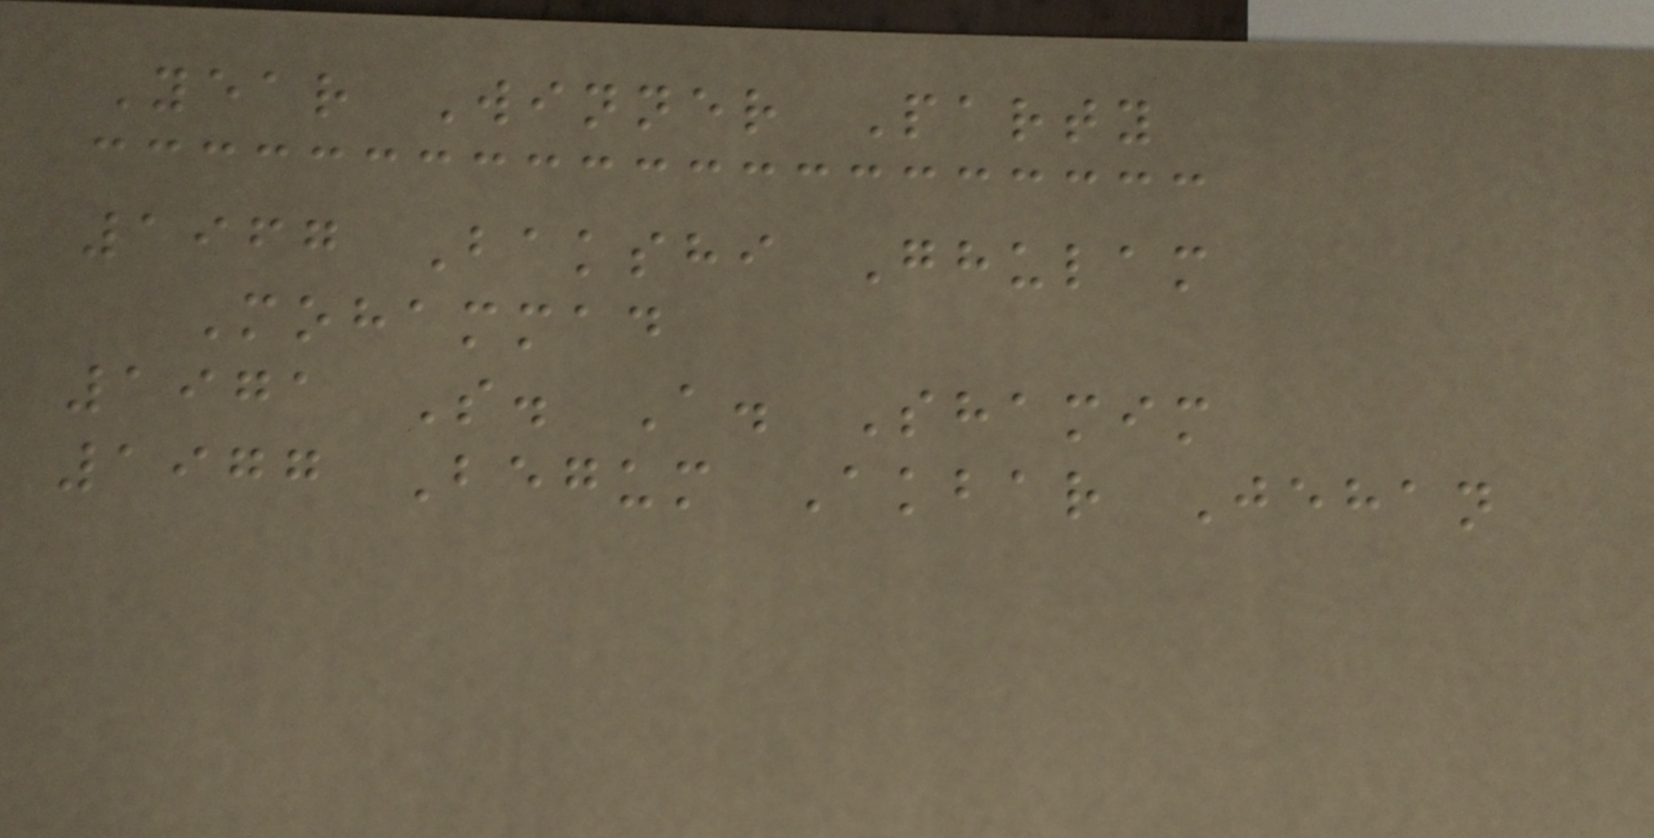Year Winner Party
1967 Bakshi Ghulam
Mohammad
1971 S. A. Shamim
1977 Begum Akbar Jehan
